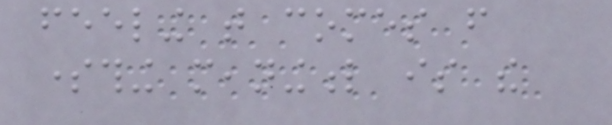feeling that comes from
something meaningful is the
